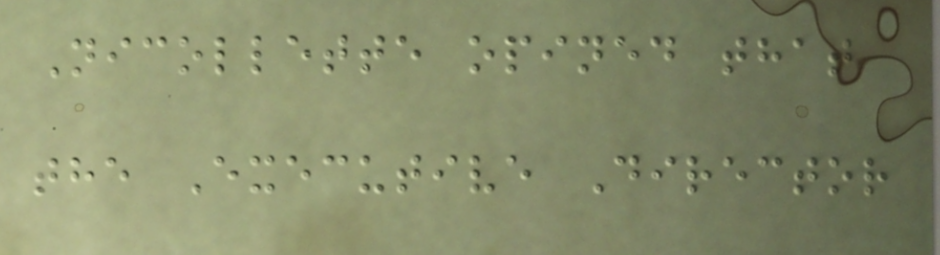Nicollette opined that
the Executive Director
